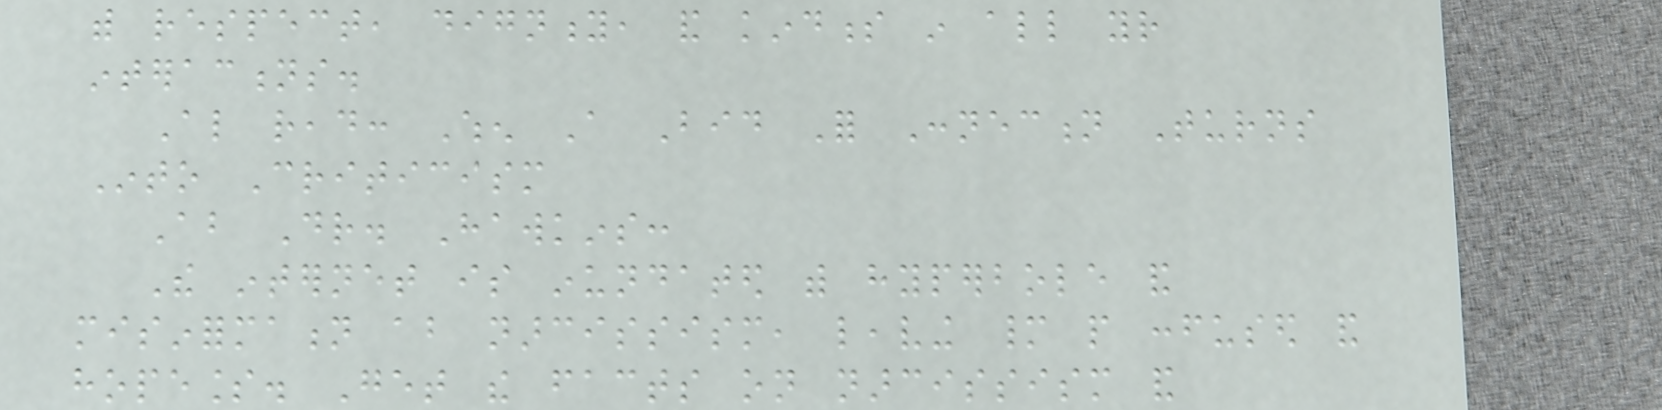with respect, dignity, and kindness in all your
interactions.
Also read: When A Bid For Connection Turns
Into Criticism
About Dr. Hawkins:
The internet is inundated with hyperbole and
misinformation about narcissism, leaving many people confused and
hopeless. Get the facts on narcissism and
